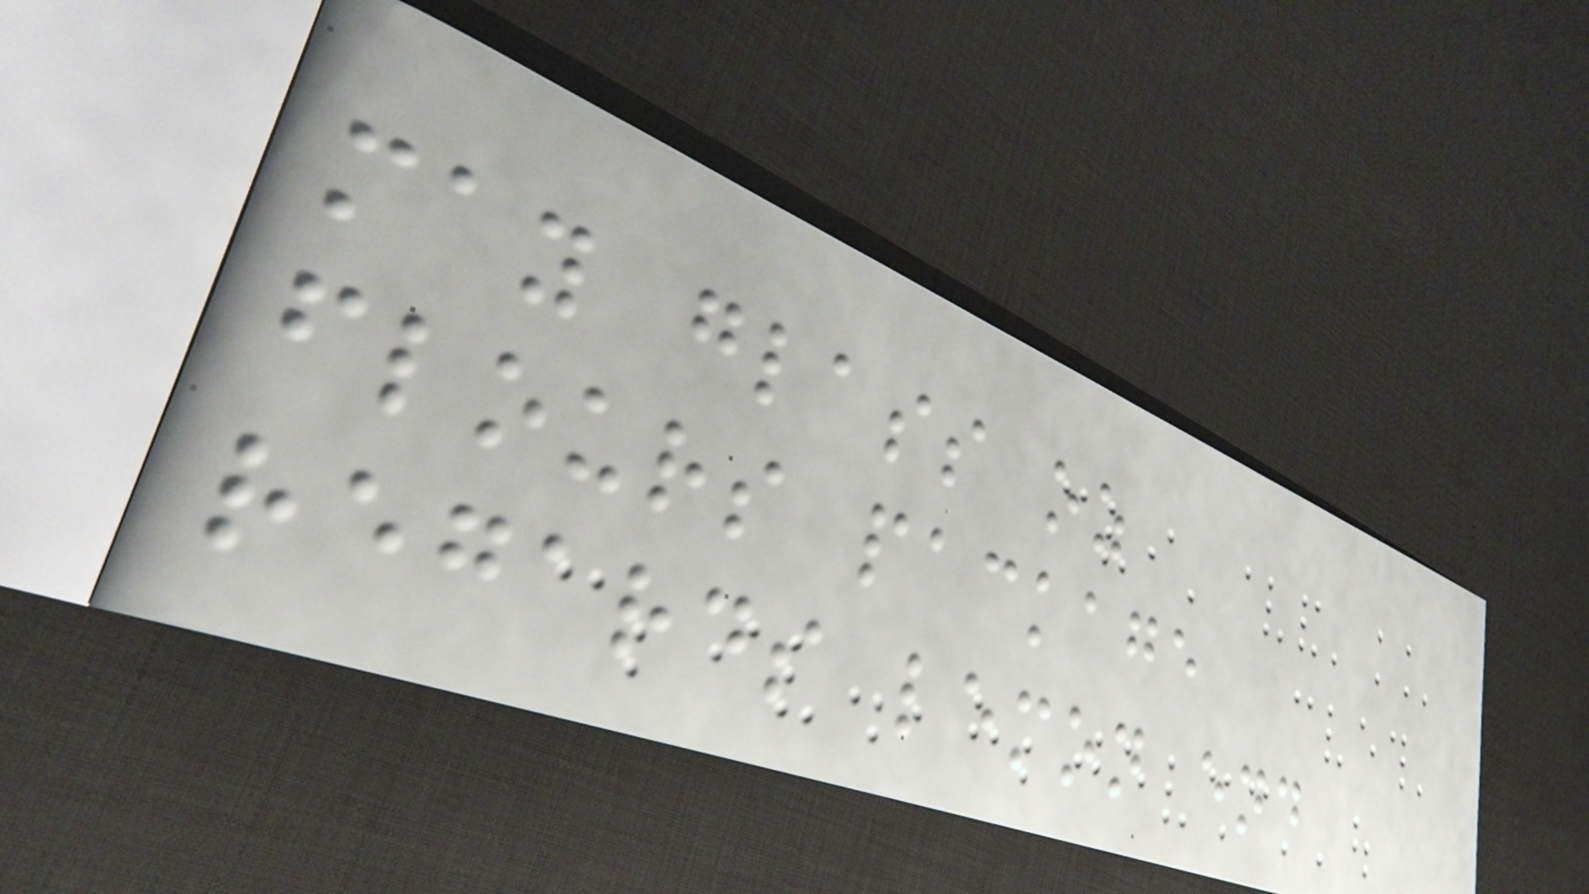may glass oz
flours package
regards lemon end
